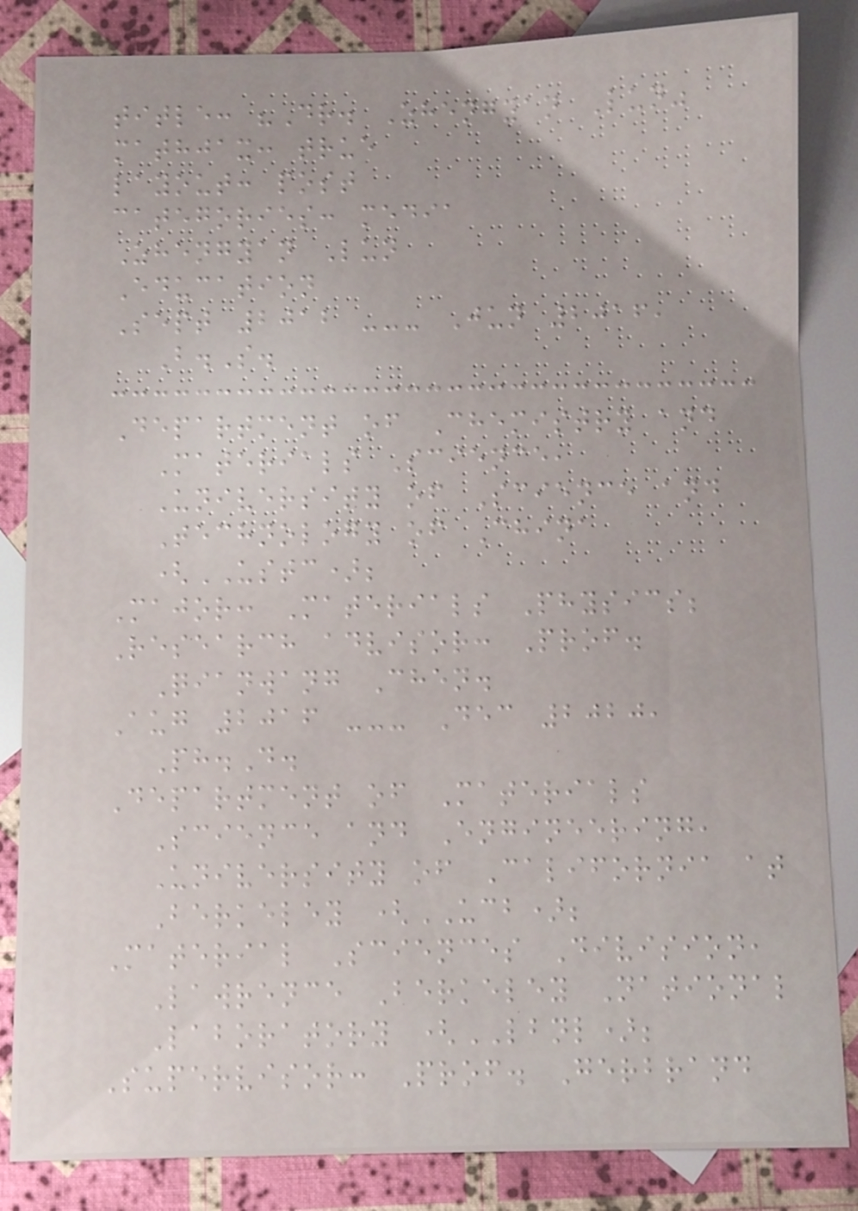title: "Dr. Zhengyan Lun"
mathjax: true
layout: post
categories: media
Zhengyan Lun
Education
Sept 2012 --- Jun 2016,
B.S.
Department of Chemistry and
Materials Science,
University of Science and
Technology of China
(USTC);
Major: Materials Physics;
Research advisor: Prof.
Qianwang Chen.
Aug 2016 --- Dec 2020,
Ph.D.
Department of Materials
Science and Engineering,
University of California at
Berkeley (UCB);
Material Sciences Division,
Lawrence Berkeley National
Laboratory (LBNL);
Supervisor: Prof. Gerbrand
